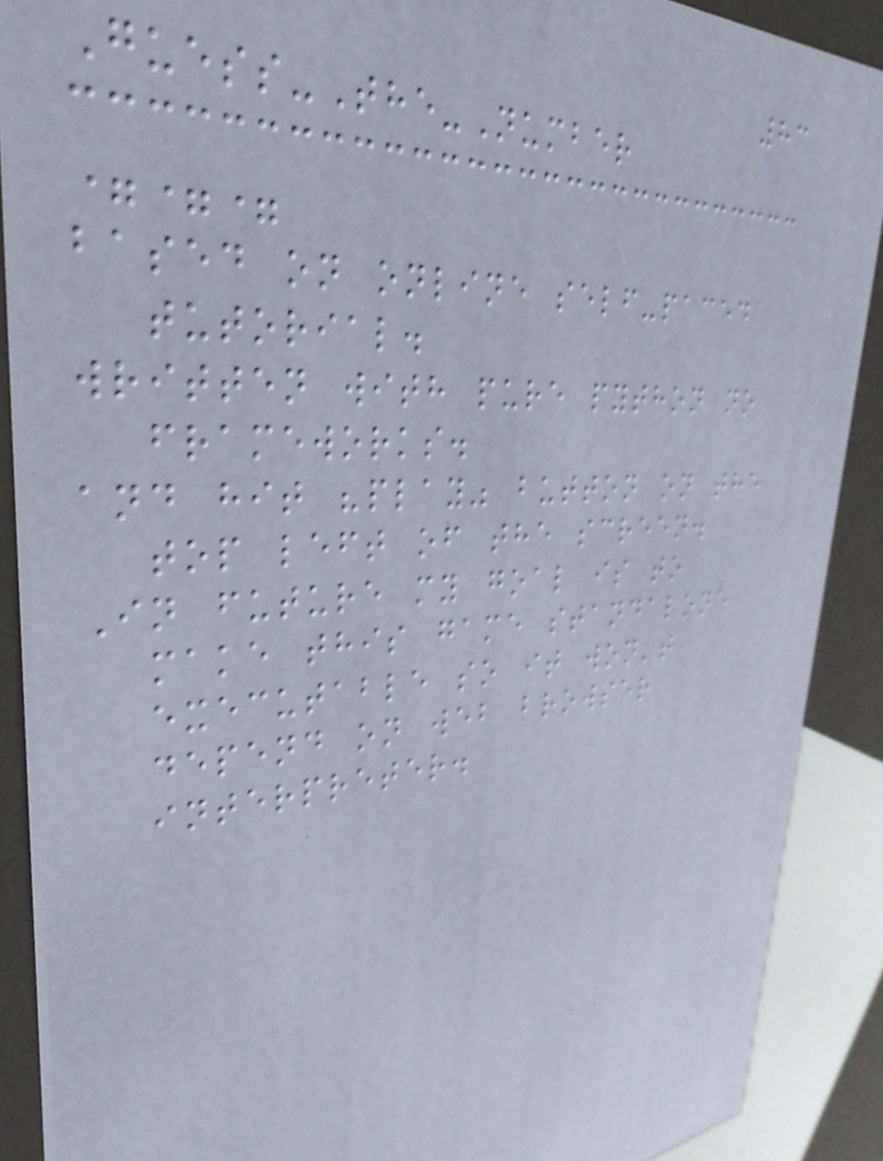83
Guess-The-Number
===
based on online self-paced
tutorial.
written with pure python no
frameworks.
and hit "play" button on the
top left of the screen.
In future my goal is to
make this game standalone
executable so it won't
depend on web browser
interpreter.
